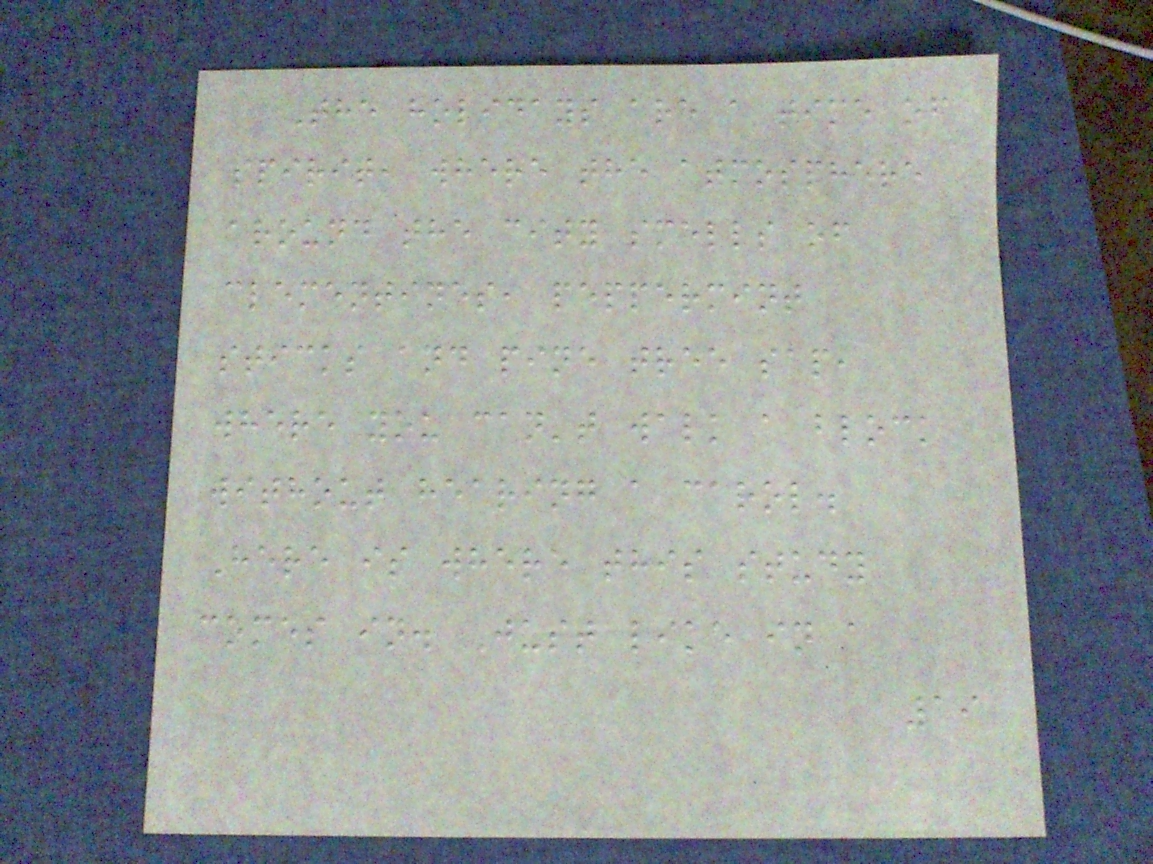The holidays are a time of
spirit, where the atmosphere
around the city smells of
clementines, peppermint
sticks and pine tree sap,
where you can't walk a block
without hearing a carol.
Here is where this study
comes in. Just like in a
19
